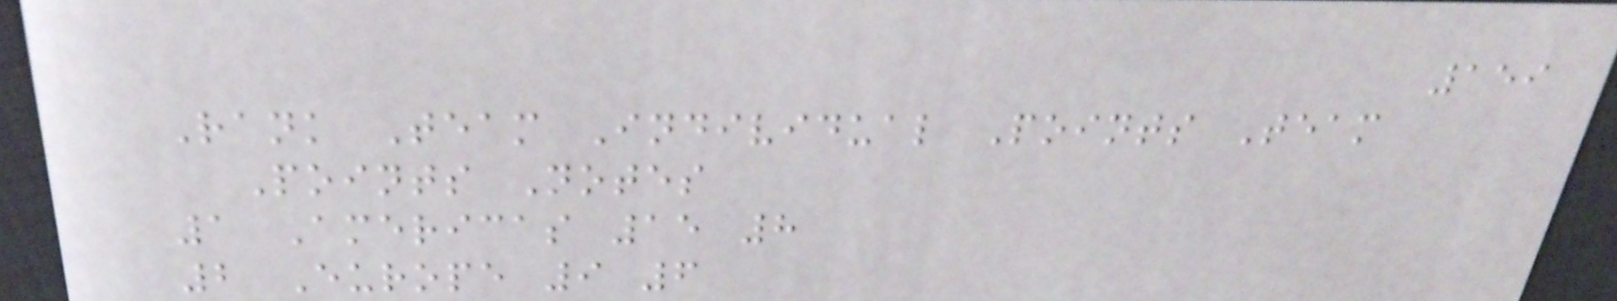159
Rank Team Individual Points Team
Points Notes
1 Americas 15 8
2 Europe 9 6
